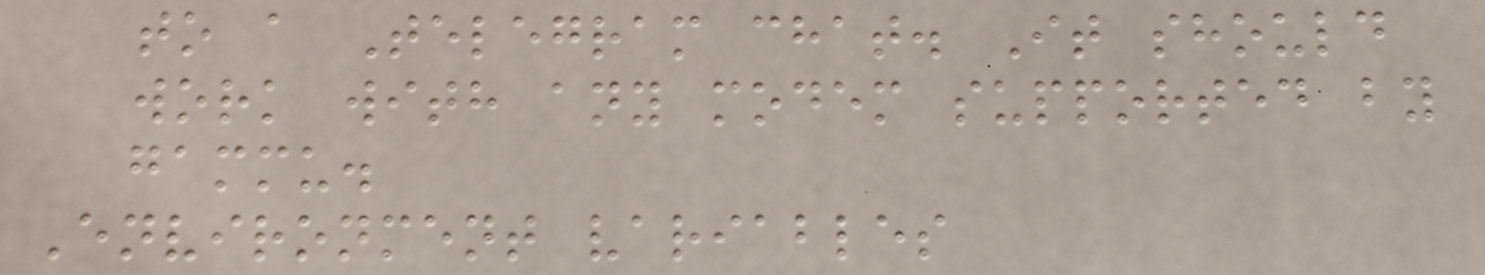to a Telegram chat. It should
work with any modem supported by
gammu.
Environment variables
